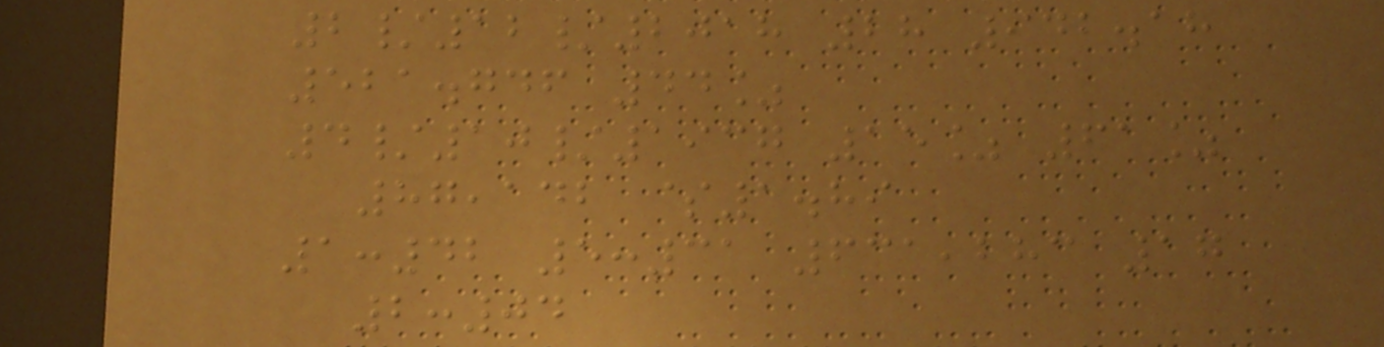2/12/2018 28 942.18
521.746 44%
4/10/1937 15% 61%
87,142 $1.89
1:42 5:31 631,283 17
2:04
